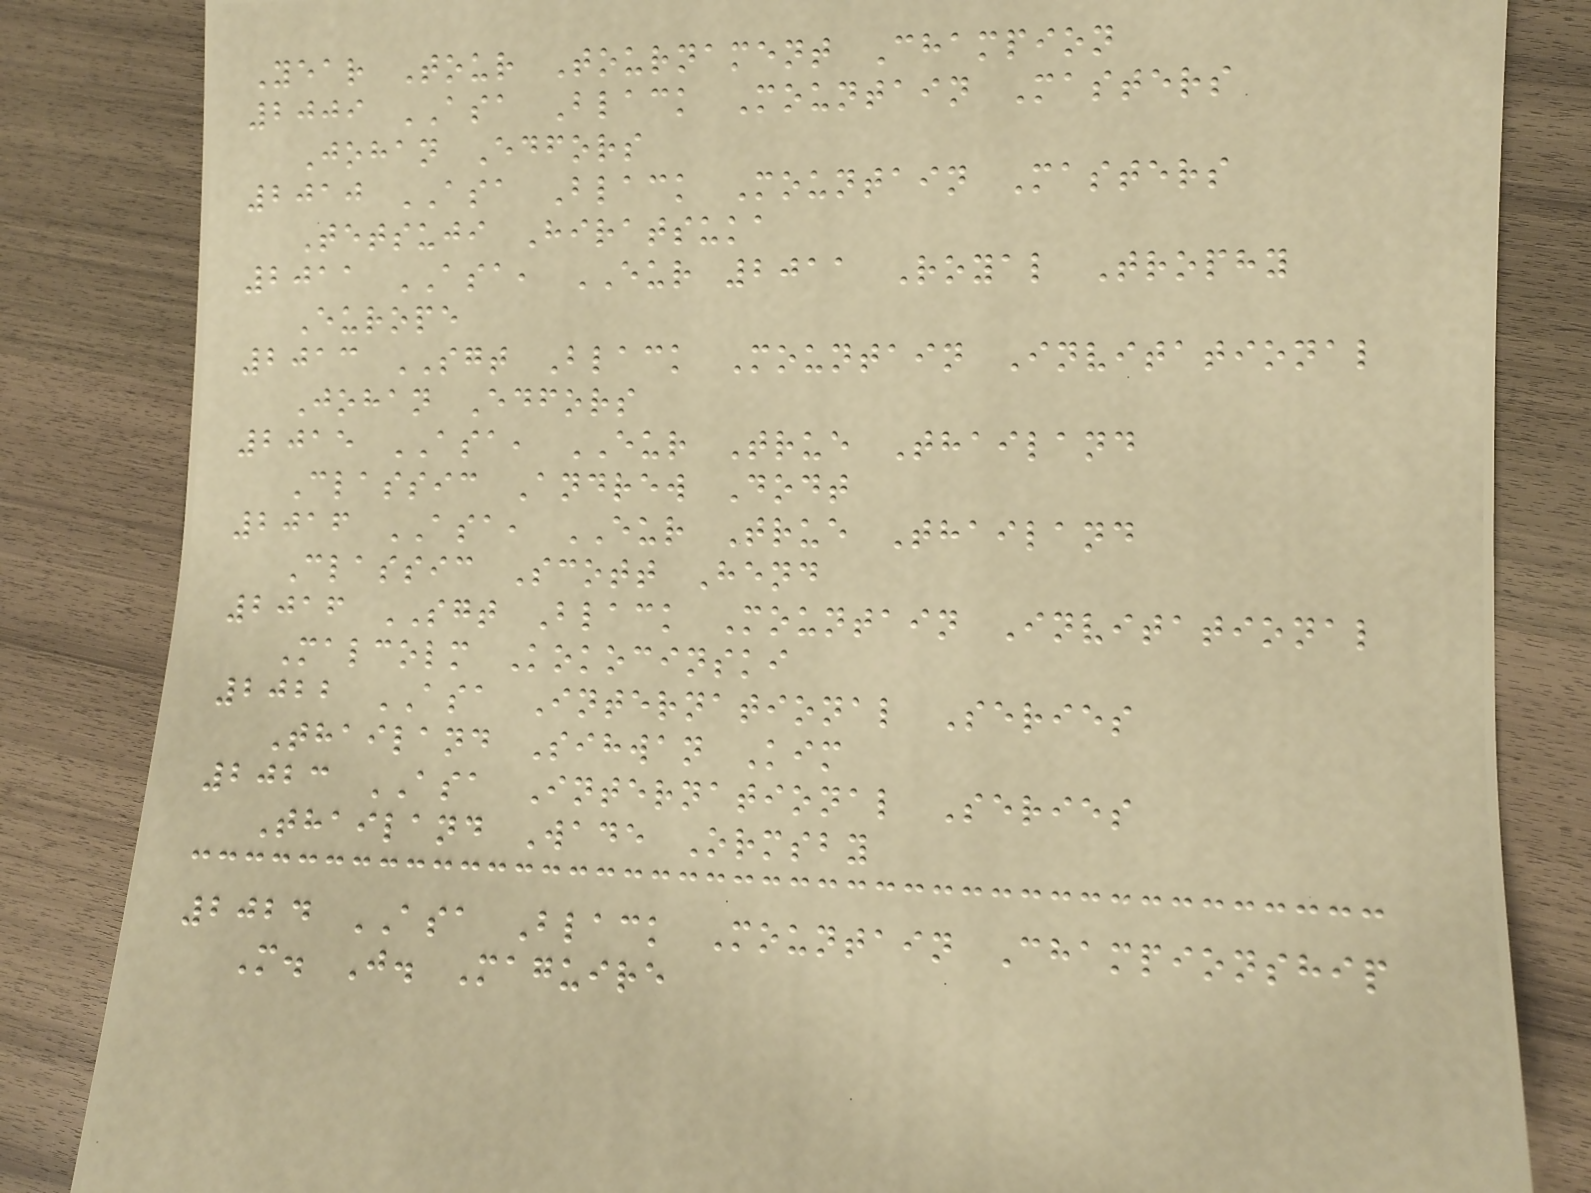Year Tour Tournament Champion
2009 ASA Black Mountain Masters
Johan Edfors
2010 ASA Black Mountain Masters
Tetsuji Hiratsuka
2011 ASA, EUR 2011 Royal Trophy
Europe
2013 SGT Black Mountain Invitational
Johan Edfors
2015 ASA, EUR True Thailand
Classic Andrew Dodt
2016 ASA, EUR True Thailand
Classic Scott Hend
2016 SGT Black Mountain Invitational
Malcolm Kokocinski
2022 ASA International Series
Thailand Sihwan Kim
2023 ASA International Series
Thailand Wade Ormsby
2024 ASA Black Mountain Championship
M. J. Maguire
